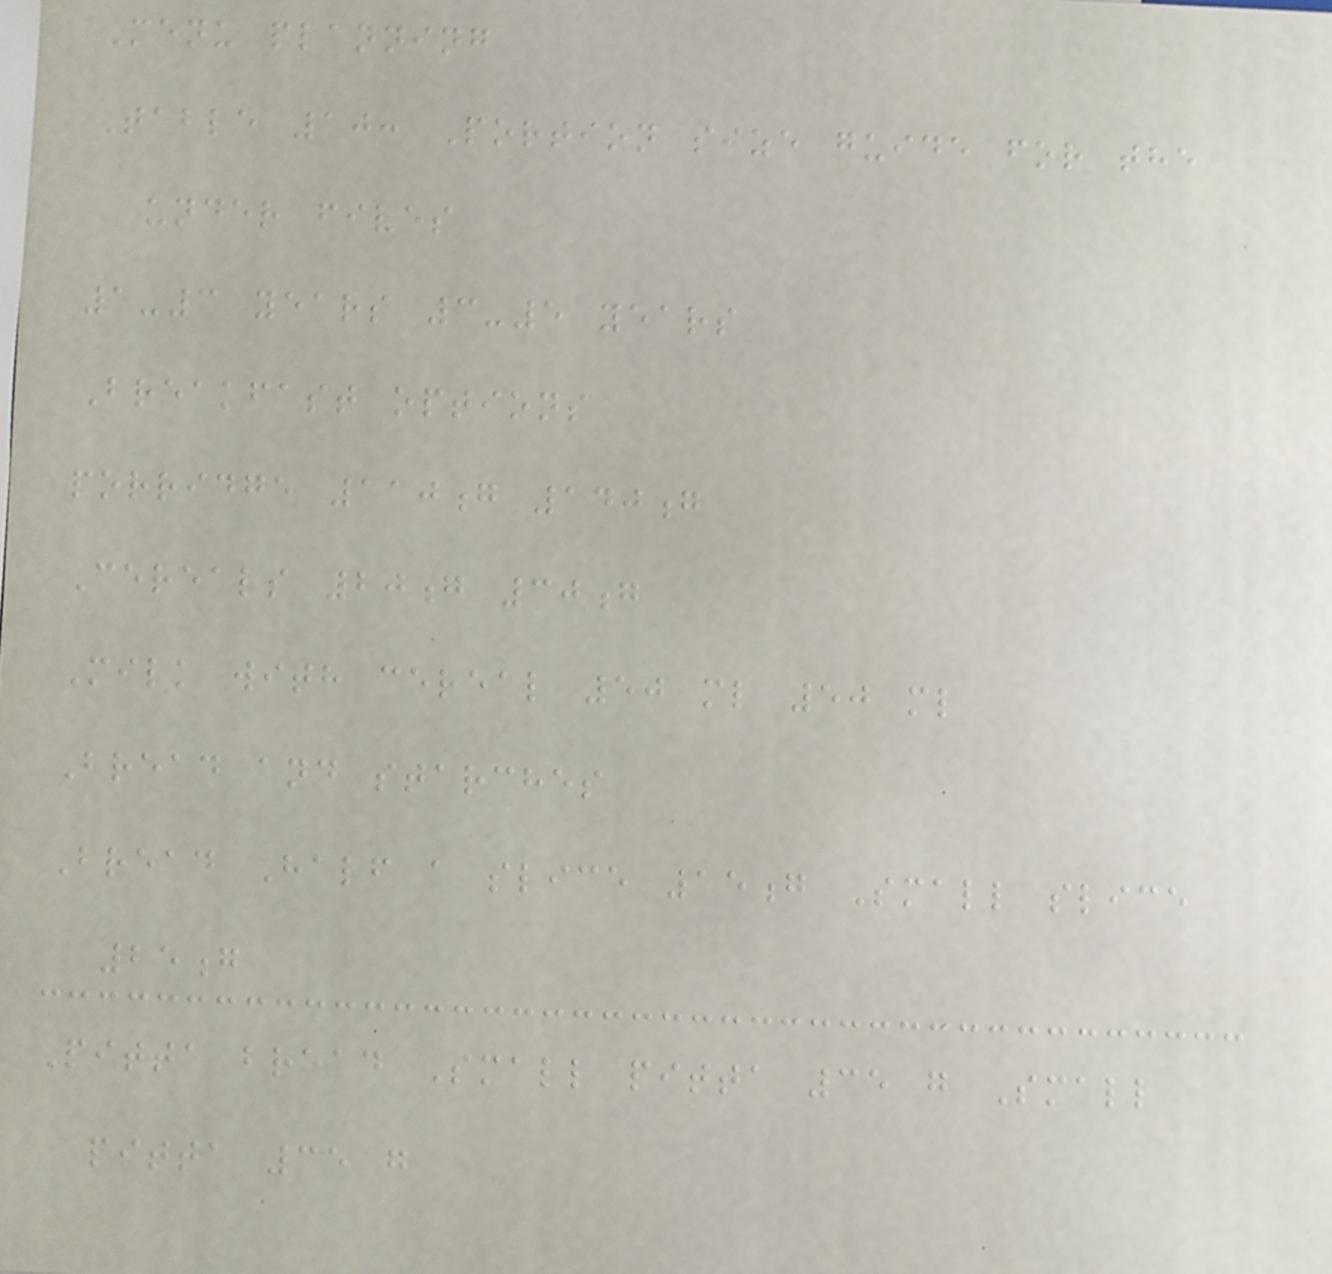Menu planning
Table 10: Portion size guide for the
under fives
1-3 years 3-5 years
Breakfast options
porridge 110g 140g
Cereals 20g 30g
Milk with cereal 50 ml 50 ml
Bread and starches
Bread Half a slice 15g Small slice
25g
Pitta bread Small pitta 35 g Small
pitta 35 g
